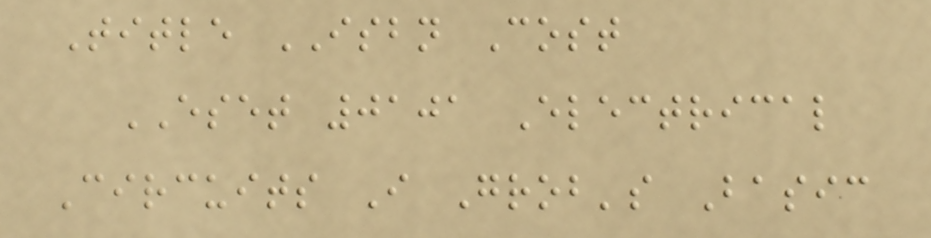Title ISBN Cost
ESET 0101 Electrical
Circuits I Grob's Basic
